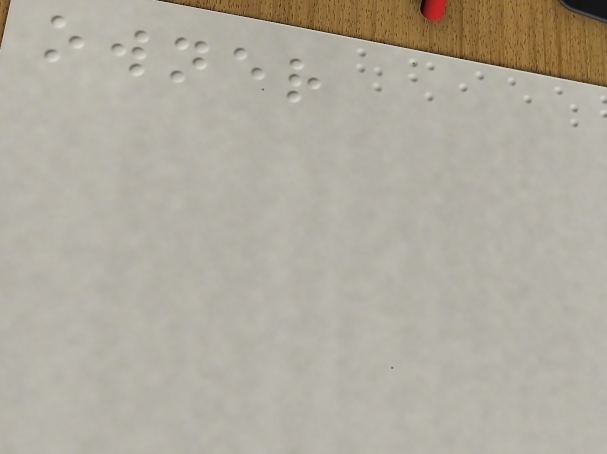owner
